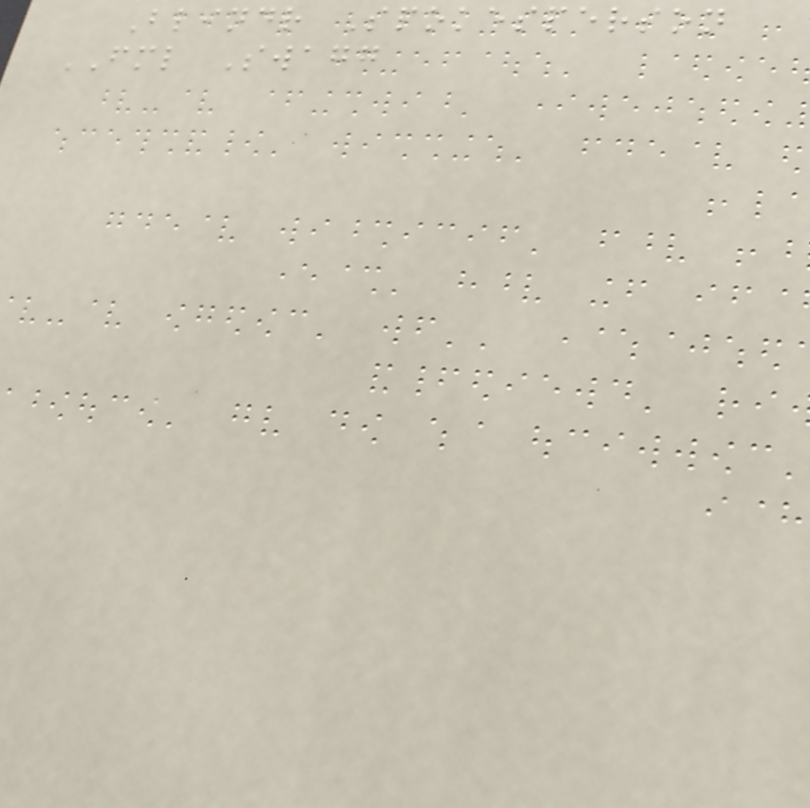Blindr Spokesperson
FML Swagg
